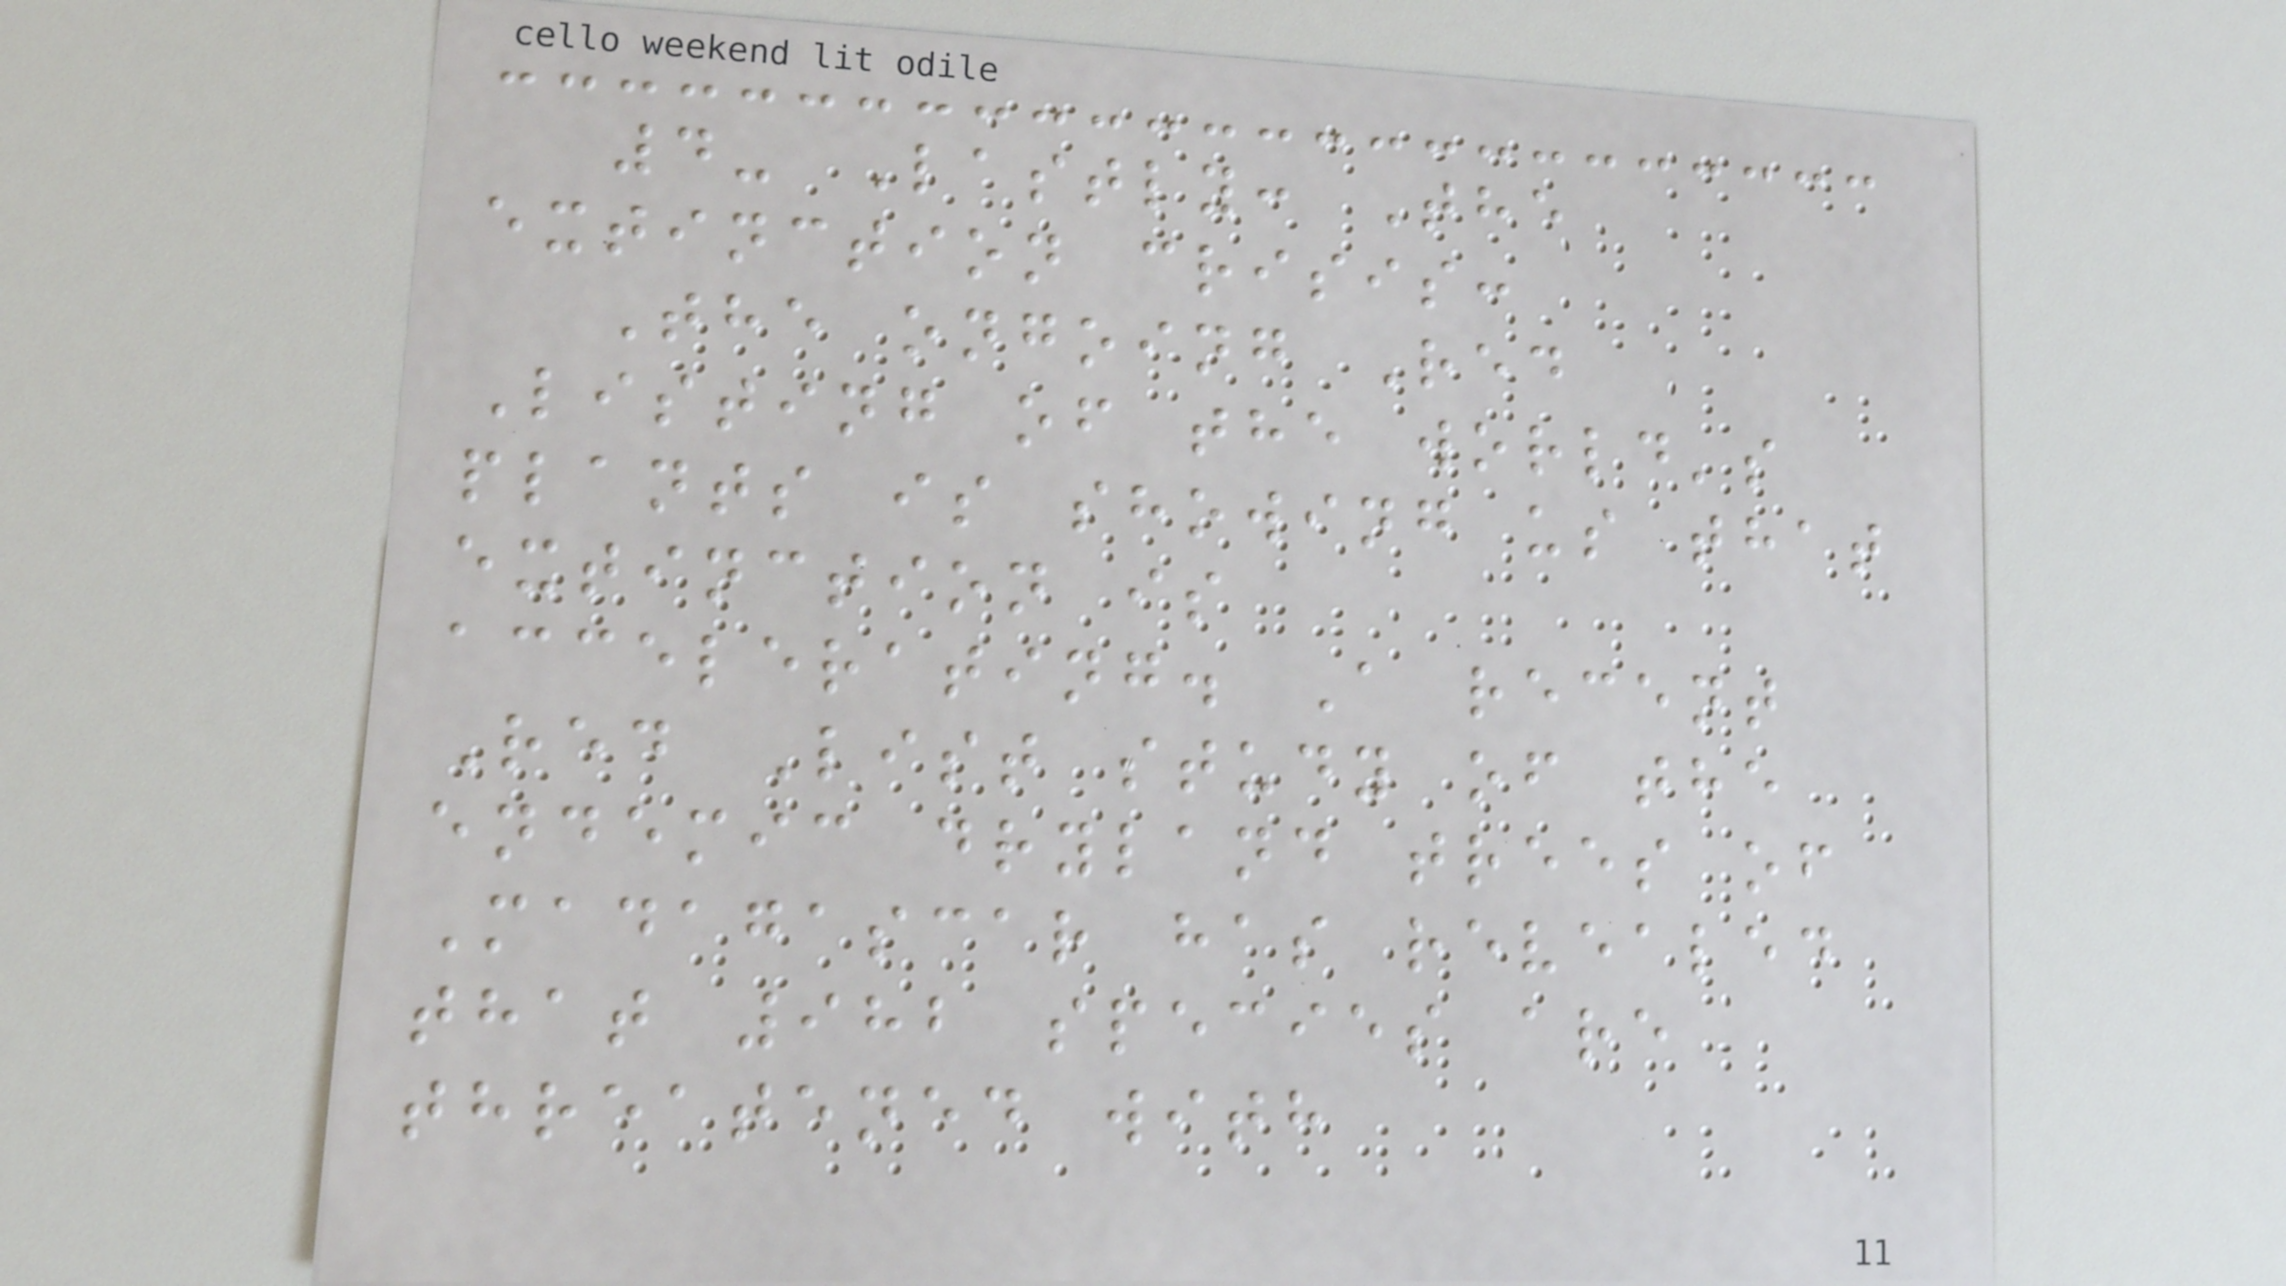4- Lastly: The
extinction crisis:
The ongoing Red
Listing of the world's
plants is showing us that
extinction is
accelerating. A recent
Red List study of the
endemic dryland trees of
Madagascar has revealed
that 982 species are
threatened with
